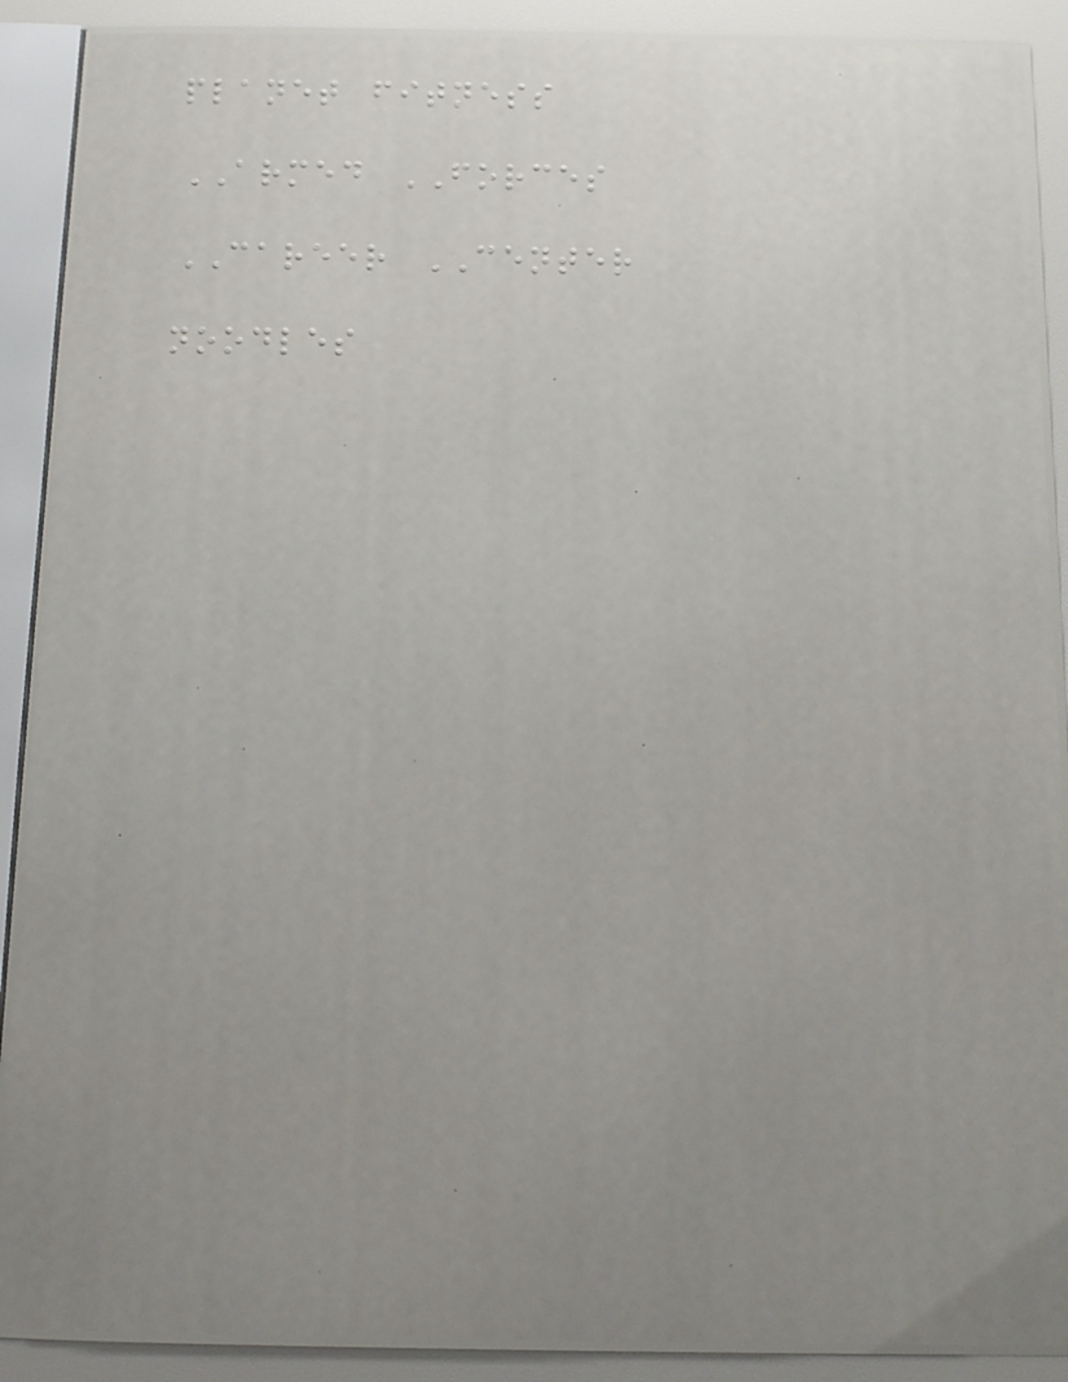planet fitness
ARMED FORCES
CAREER CENTER
noodles
